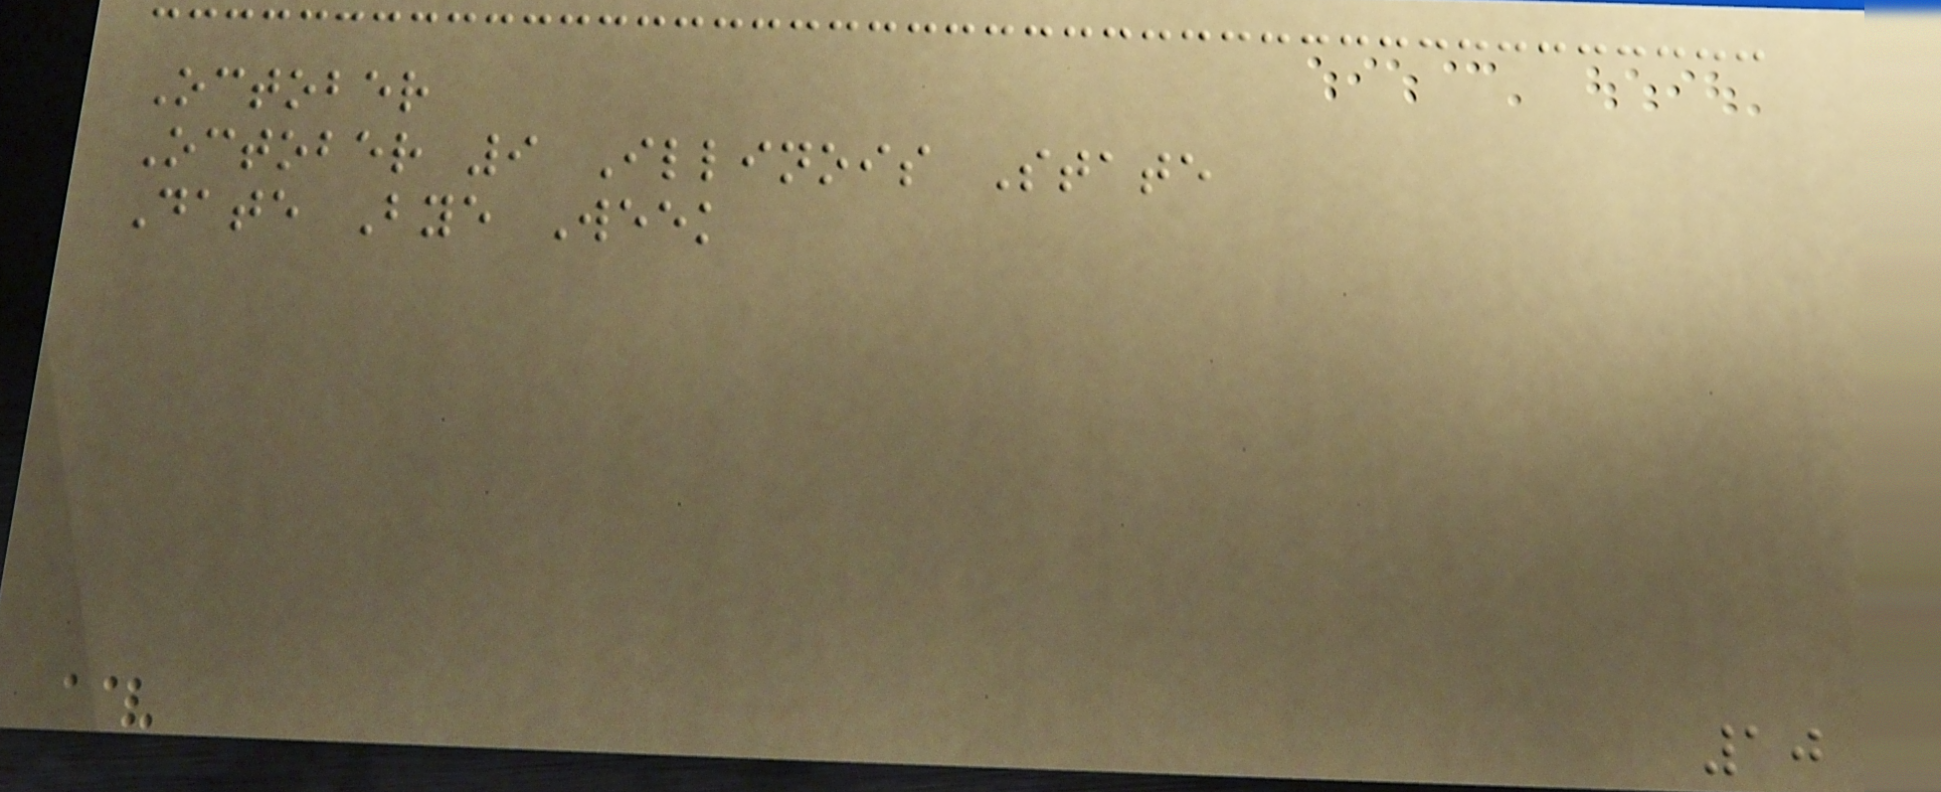October
October 9 Illinois State
Date Bye Week
10
